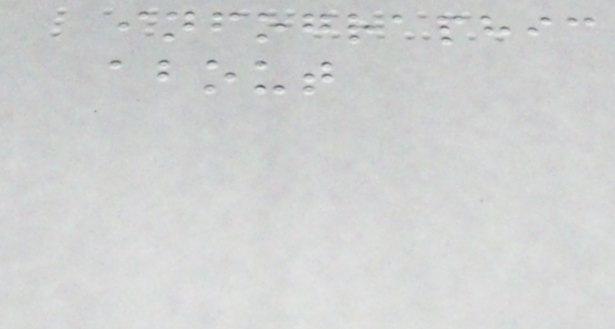infographic
about
